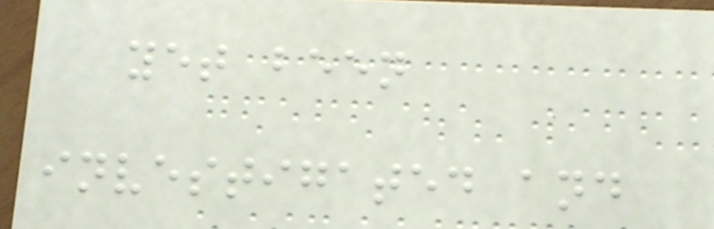yet been
investigated and
